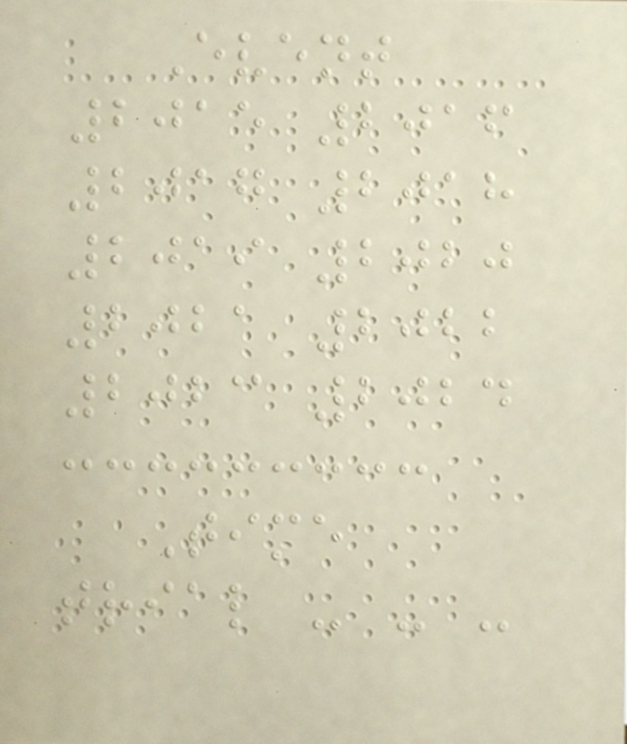Event
2015 2016
2017 2018
2019 2020
2021 2022
2023 2024
Time
trial - - -
